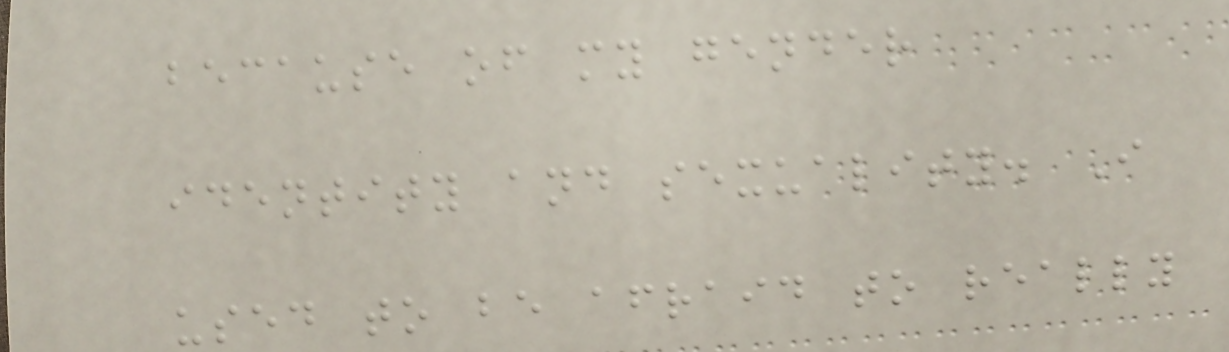because of my gender
identity and sexuality. I
used to be afraid to really
